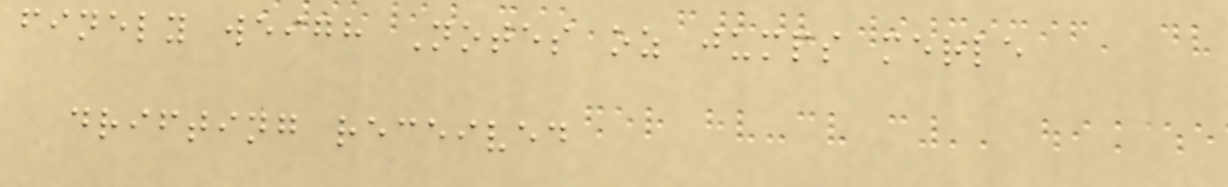finely weigh Notes oz jumps merle
drifting received
